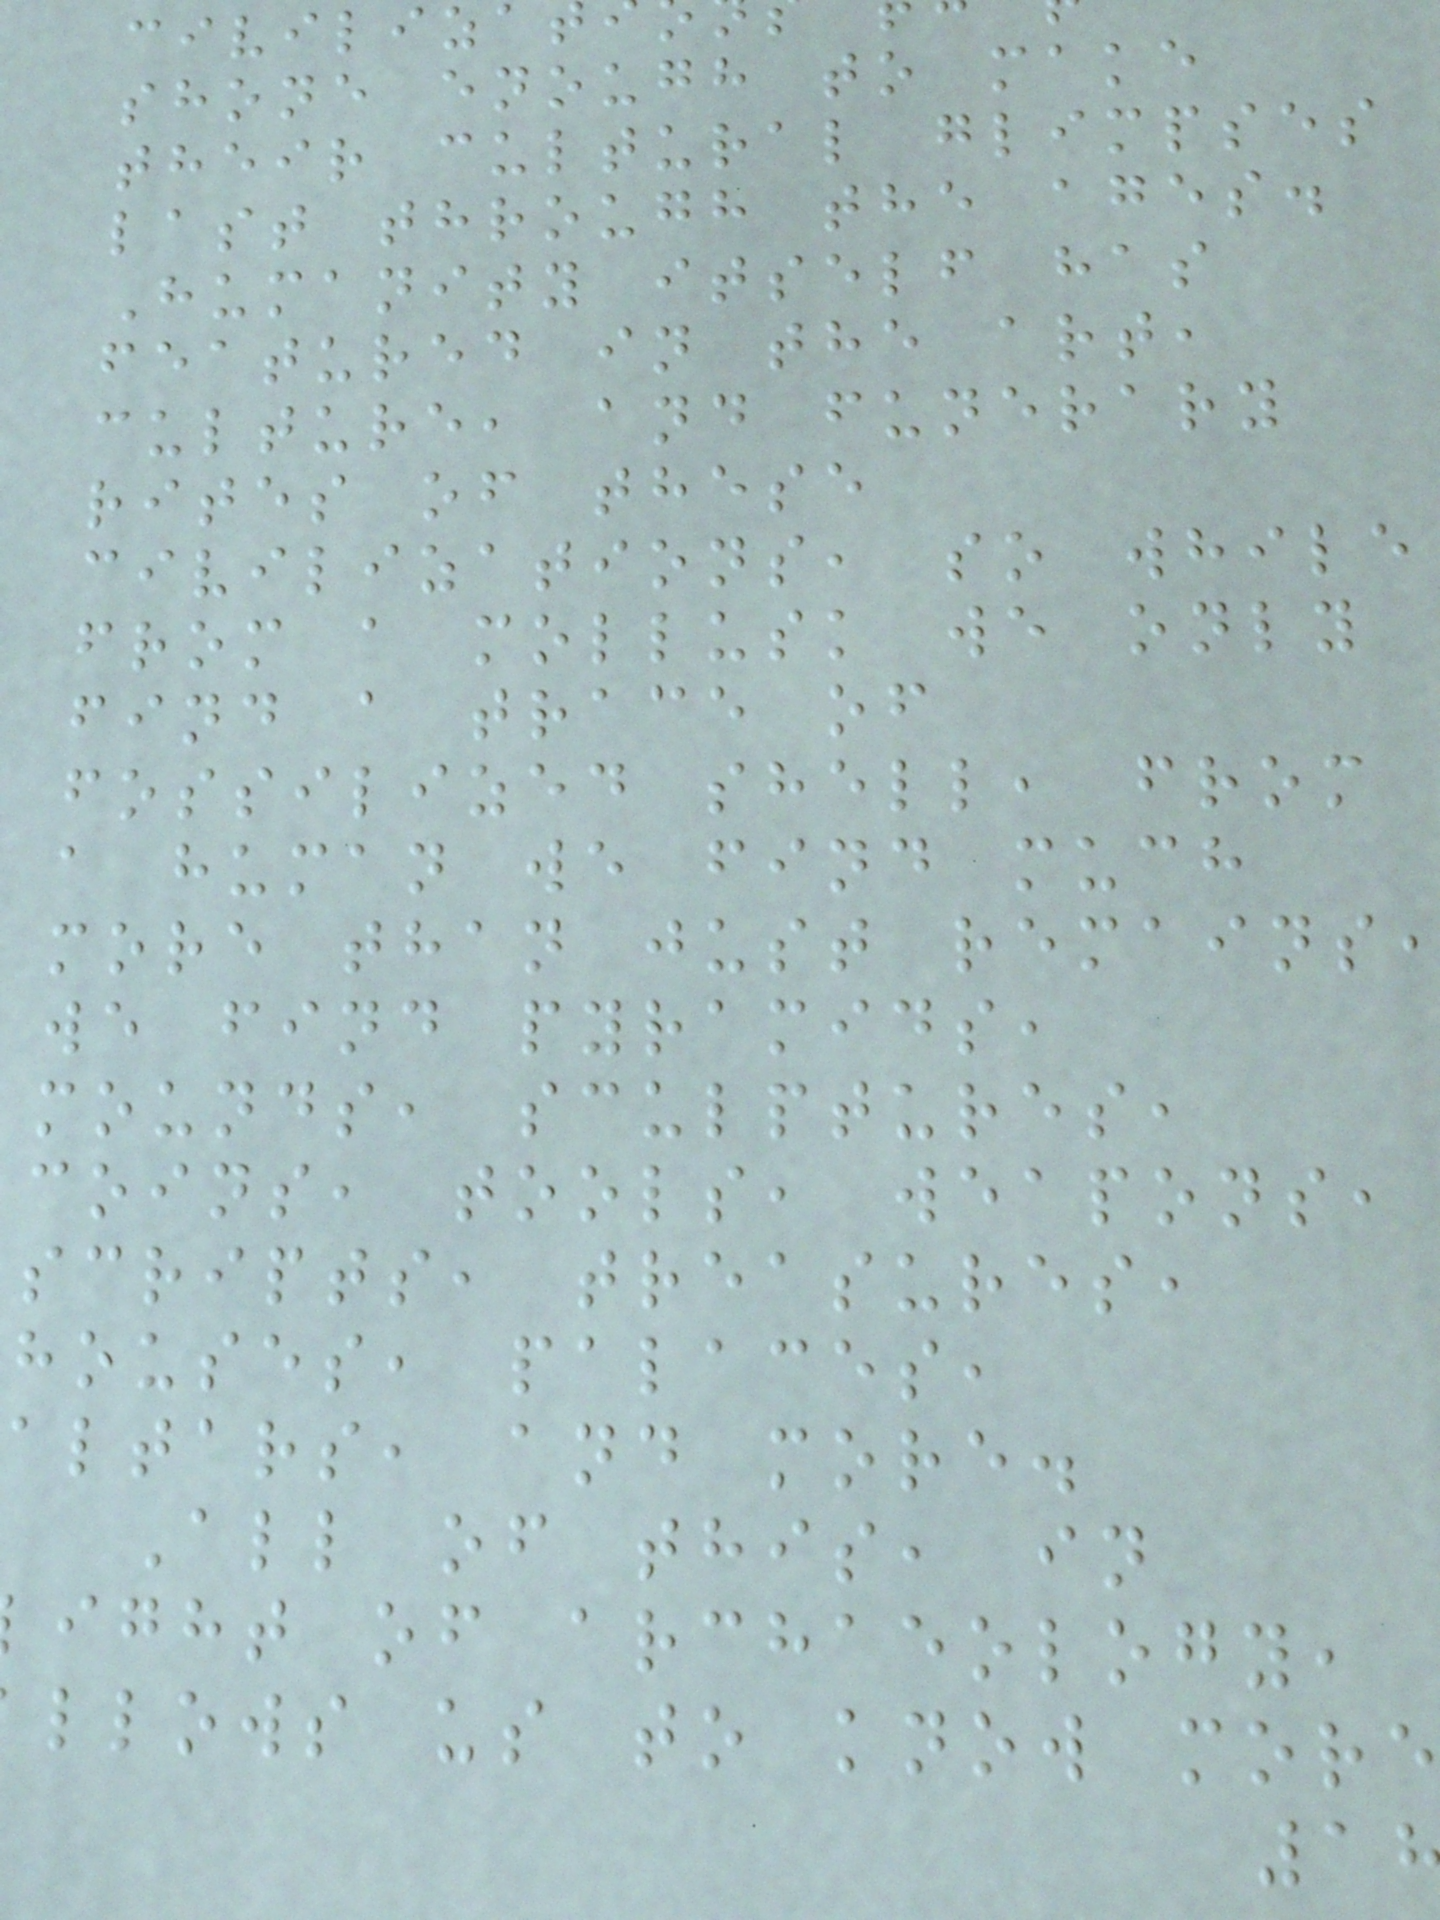civiliza
shone enough to make
their cultural glimpses
last through the ages.
Humanity itself has
featured in the art,
culture, and funerary
rites of these
civilizations, so while
from a mollusk we only
find a trace of
fossilized shell, from
a human we find much
more than just remains
we find pyramids,
mounds, sculptures,
coins, tools, weapons,
scripts, treasures,
houses, palaces,
altars, and more.
All of this, in
ight of archaeology,
llows us to know more
